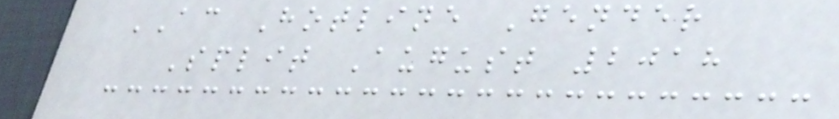AC Hotline Gender
Split August 2018
